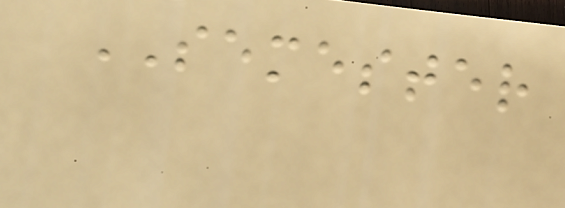SEMESTER
